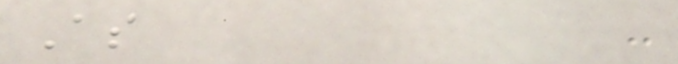As
